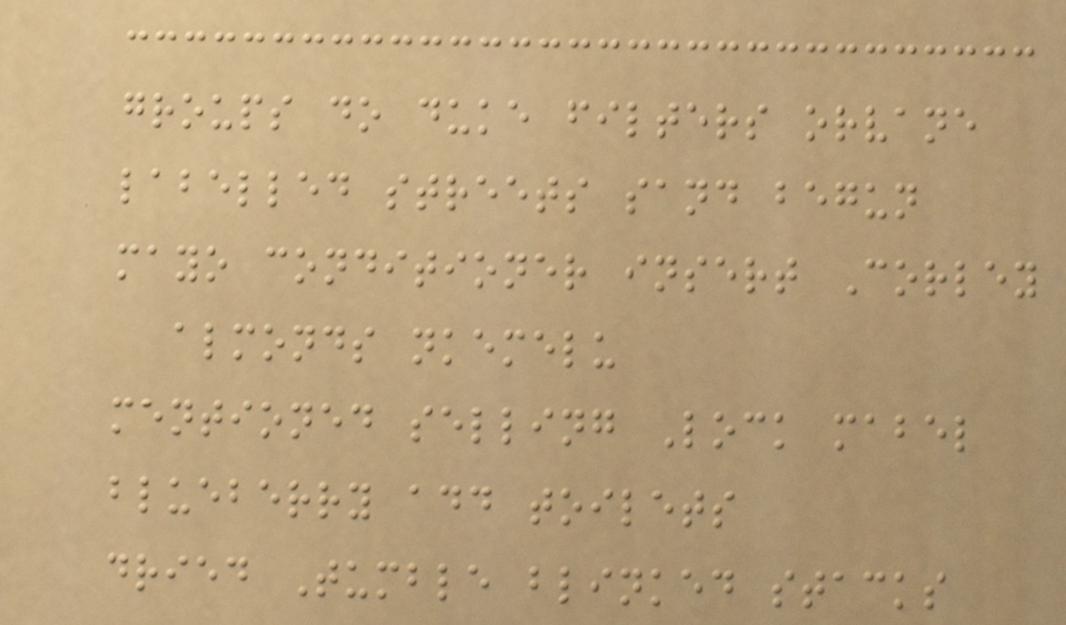groups do duke filters orvane
labelled streets sand begun
mayo conditioner insert Corley
almonds nkemelu
mentioned selling Lock mabel
blueberry add toilets
dried Tumble blinked stacks
